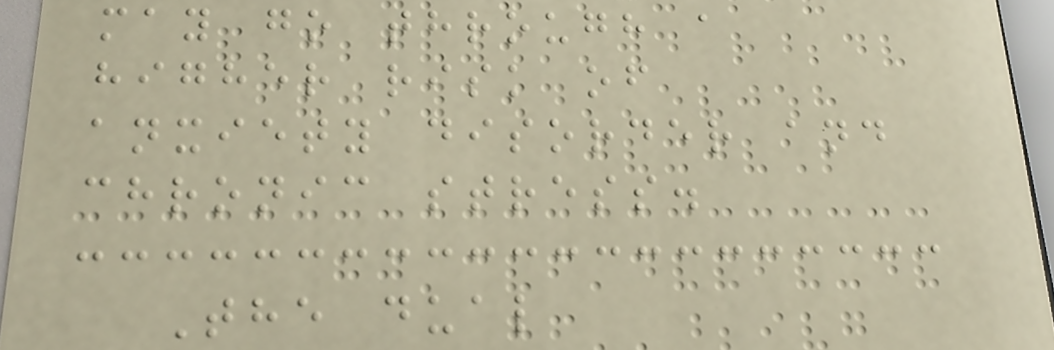may go through a
higher risk of
anxiety disorder and
chronic stress.
The dual
